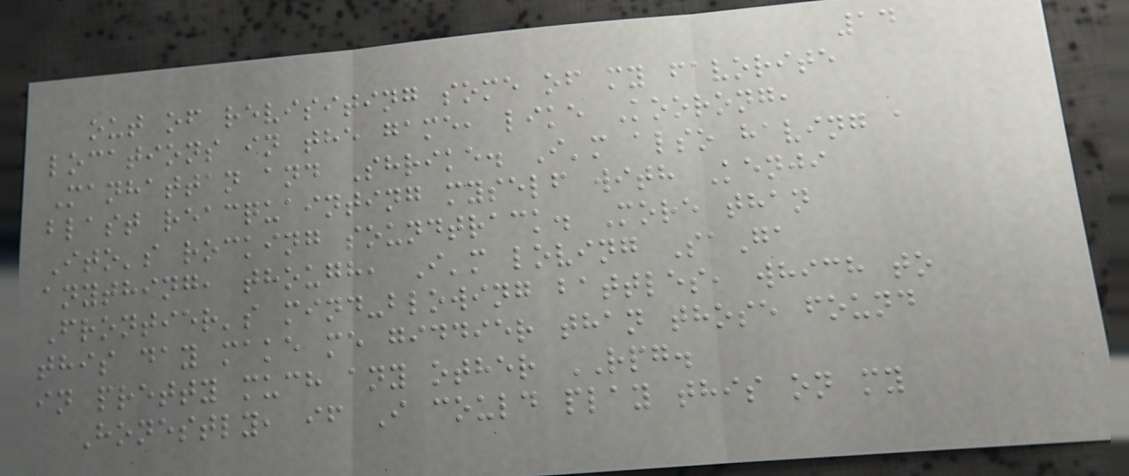14
out of revisiting some of my favorite
locations in the game, like Koorong,
Manhattan and Shrike. I'm also having a
blast reacquainting myself with Kenji
Ito's rocking soundtrack. More than
anything, though, I'm loving SaGa
Frontier's mind-blowing battles, which to
this day make me giddier than those found
in pretty much any other RPG.
Honestly, if I could play this on my
